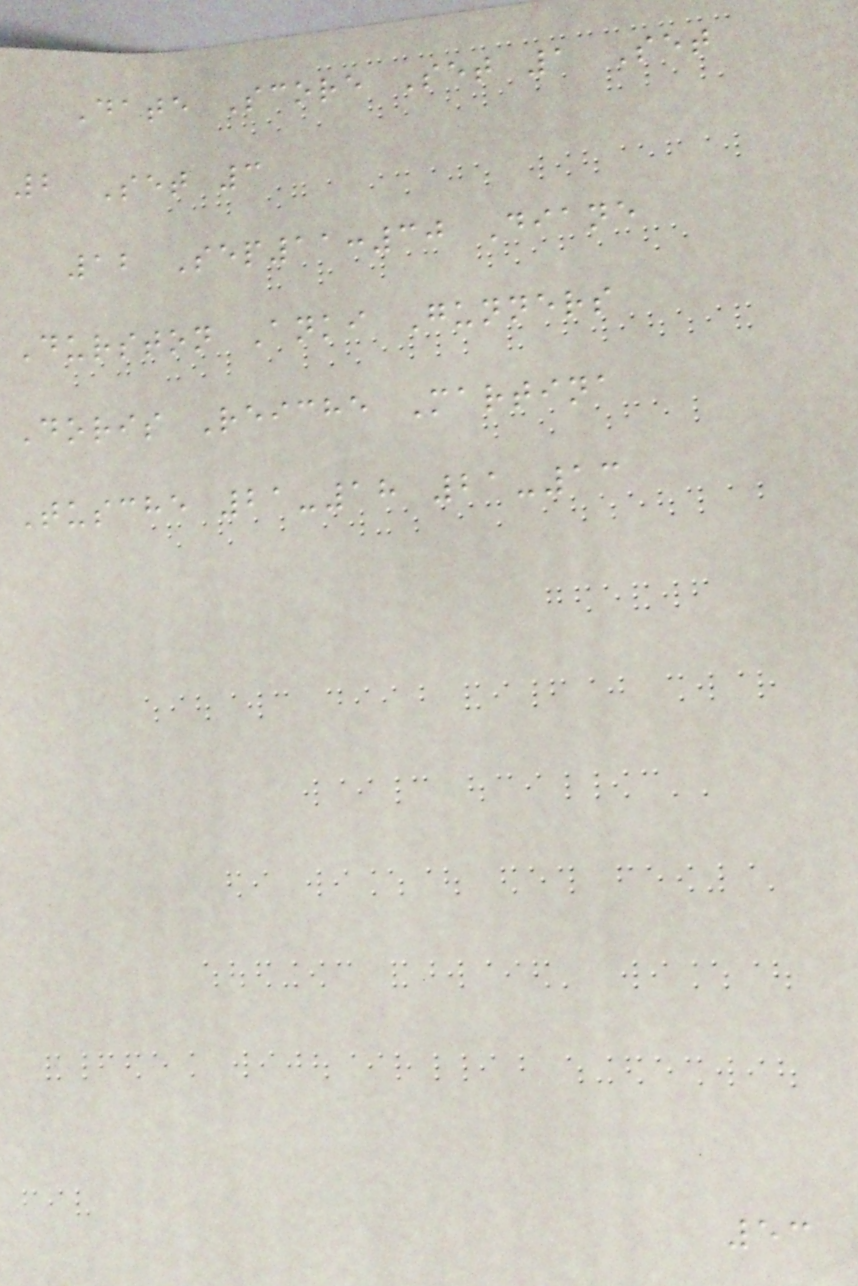Date Score Set 1 Set
2 Set 3
12 Sep11:30 Diane
Durston Anki Gunners
Doris Reiche Martina
Tusche 21-18 21-13
53
